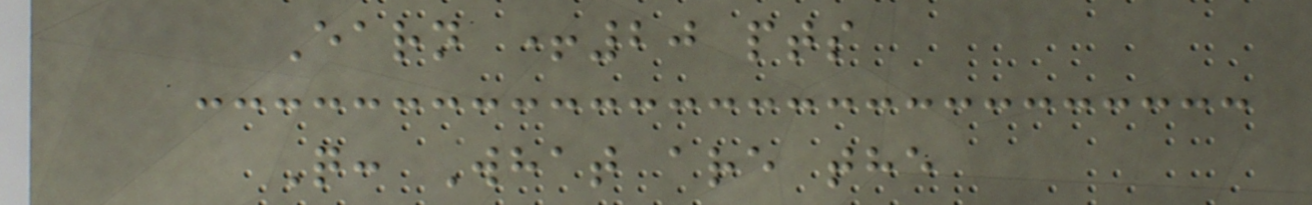Earn +20 pts
Q: What are the
